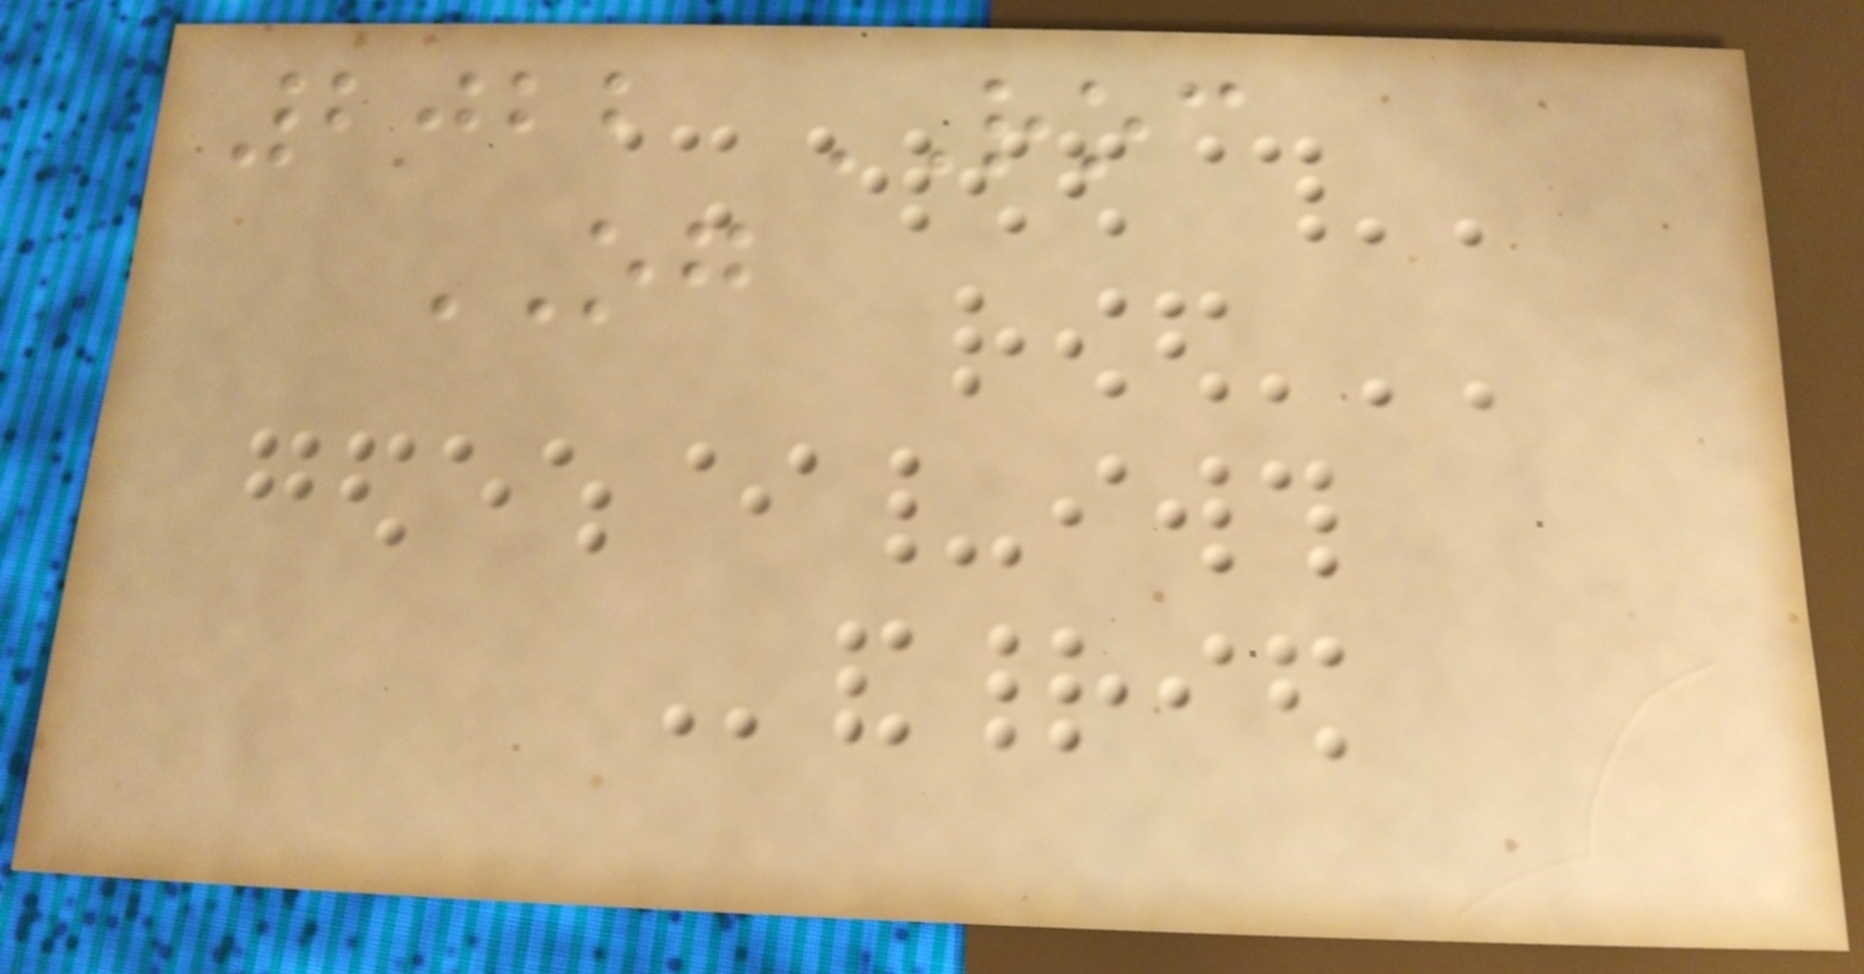2022 ROC
OG
